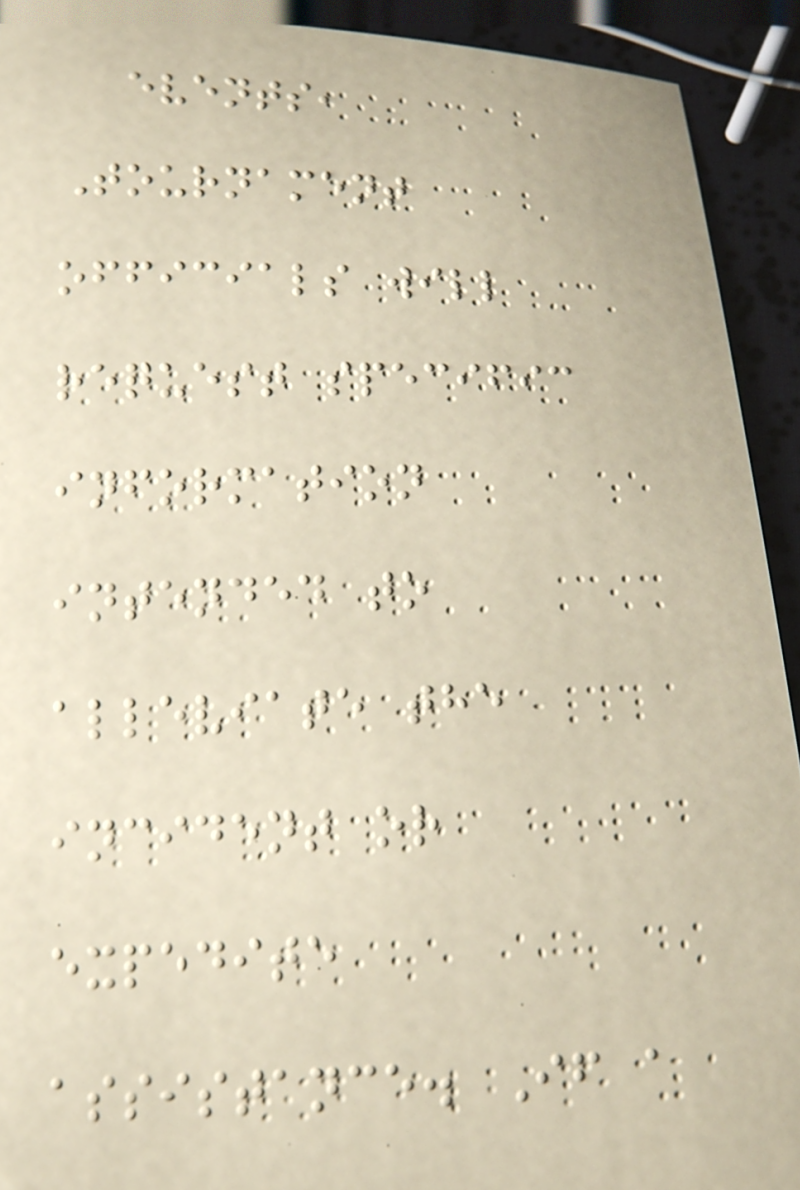events,
Tournament
officials will
request specific
information
intended to
alleviate the
incident or
expedite
assistance. If a
